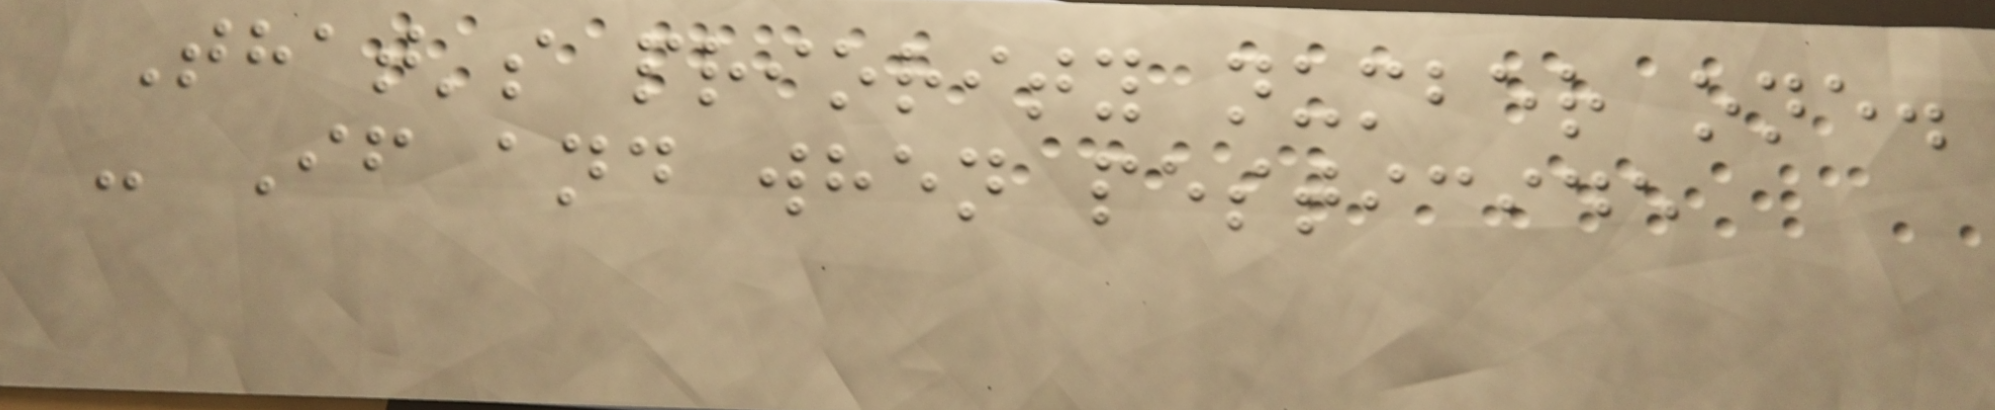That's priority number one.
- If and when pesticide
